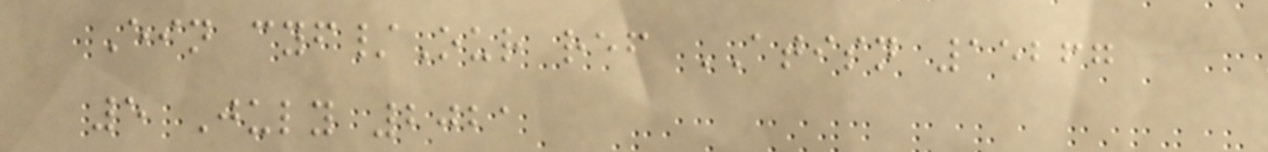Ein cyf/Our ref ATISN 15267
5 July 2021
